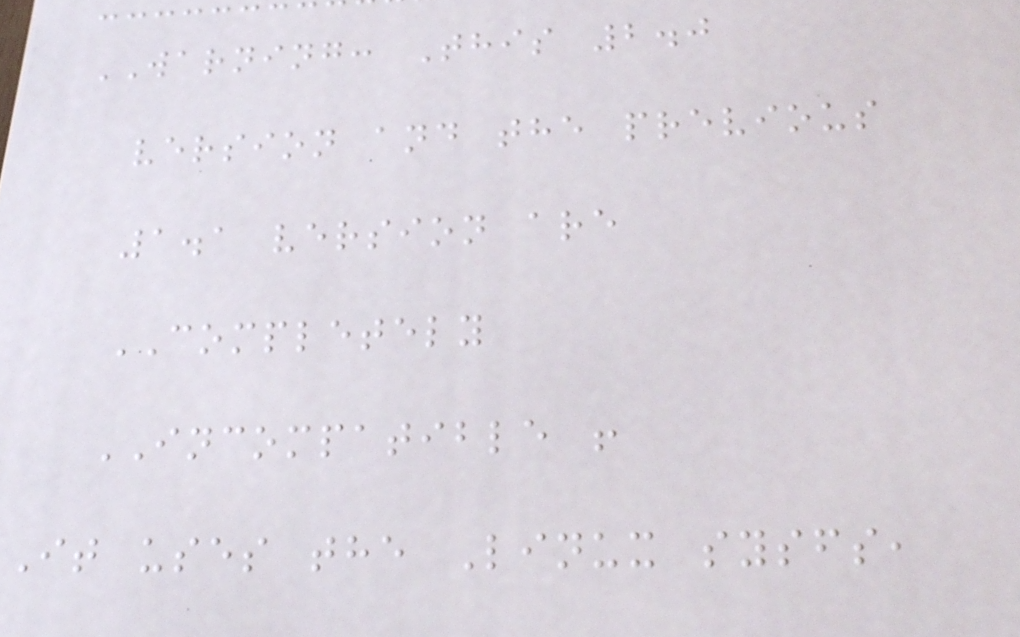WARNING: This 2.0
version and the previous
1.1 version are
COMPLETELY
INCOMPATIBLE !
It uses the Linux sysfs,
